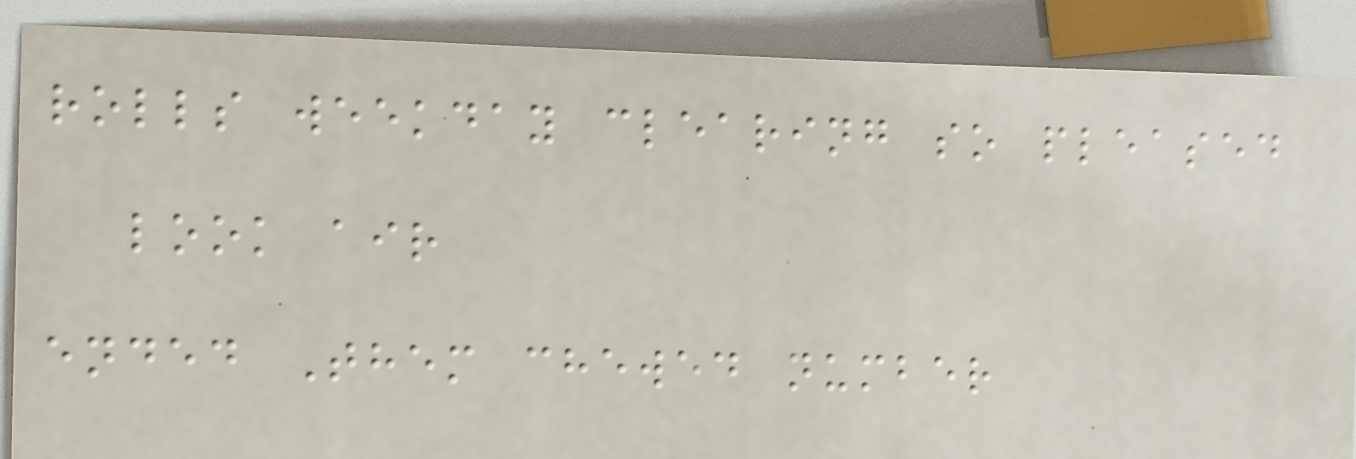rolls weekday clearing so pleased
look air
ended Them chewed number
